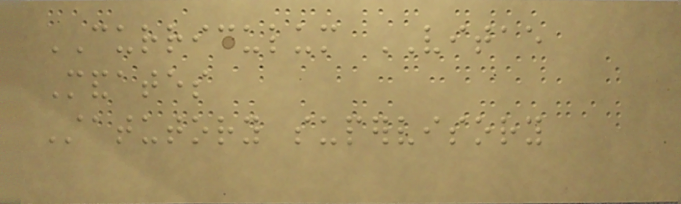CURRICULUM VITAE
Mandates
Statutory supervisory
